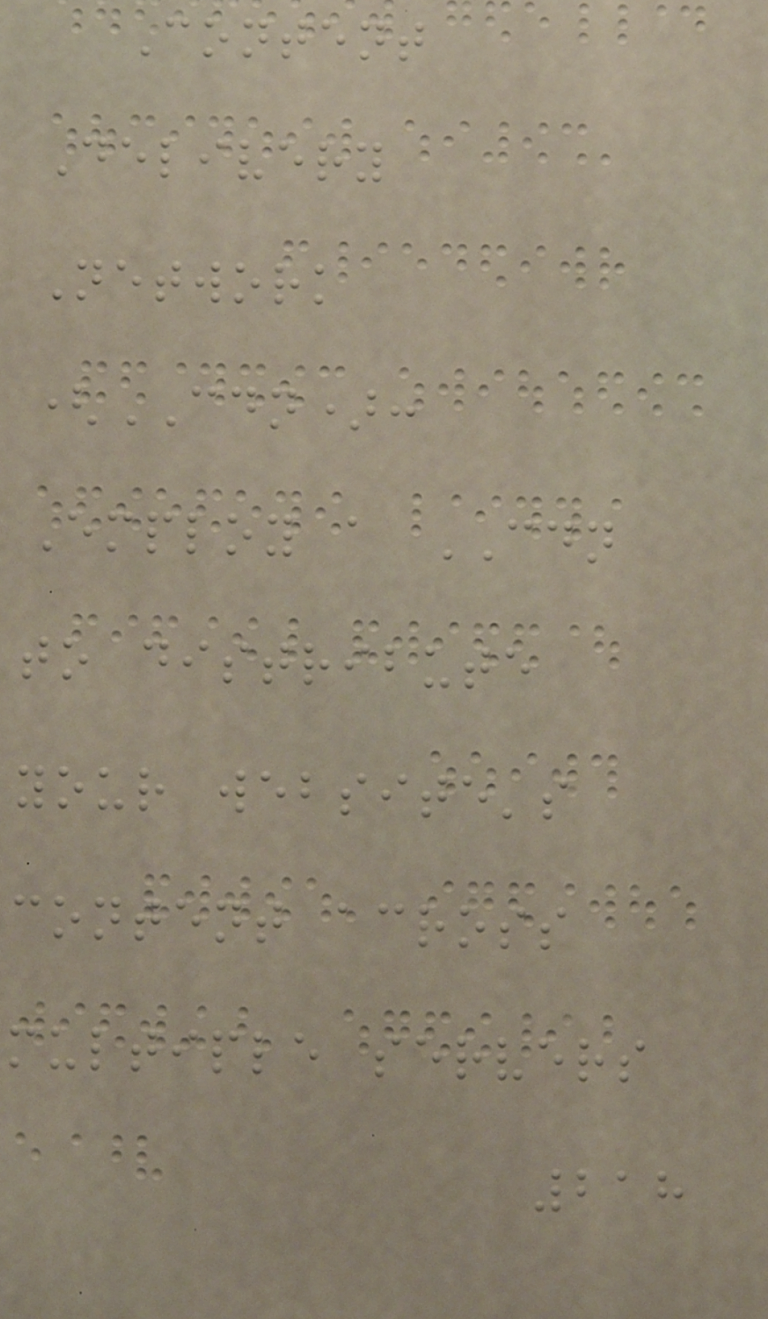Content
Delivery
Network
(CDN):
Employ a CDN
to distribute
your website's
content across
multiple servers
218
